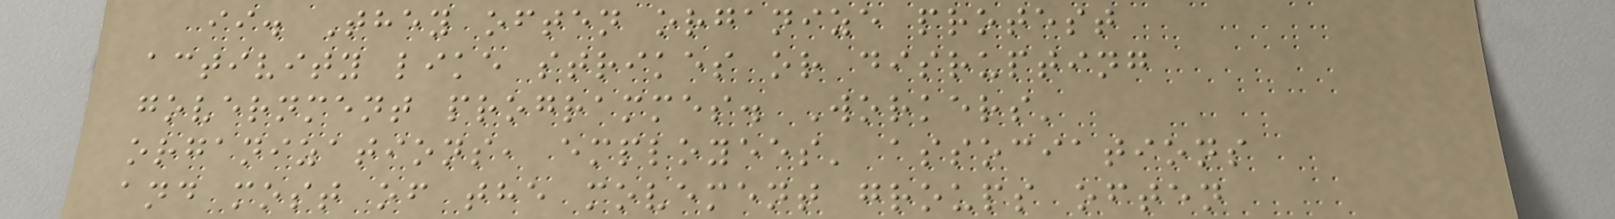ii. They often organize protest
activity like strikes or disrupting
government programmes. Workers'
organizations, employees' associations
and most of the movement groups often
